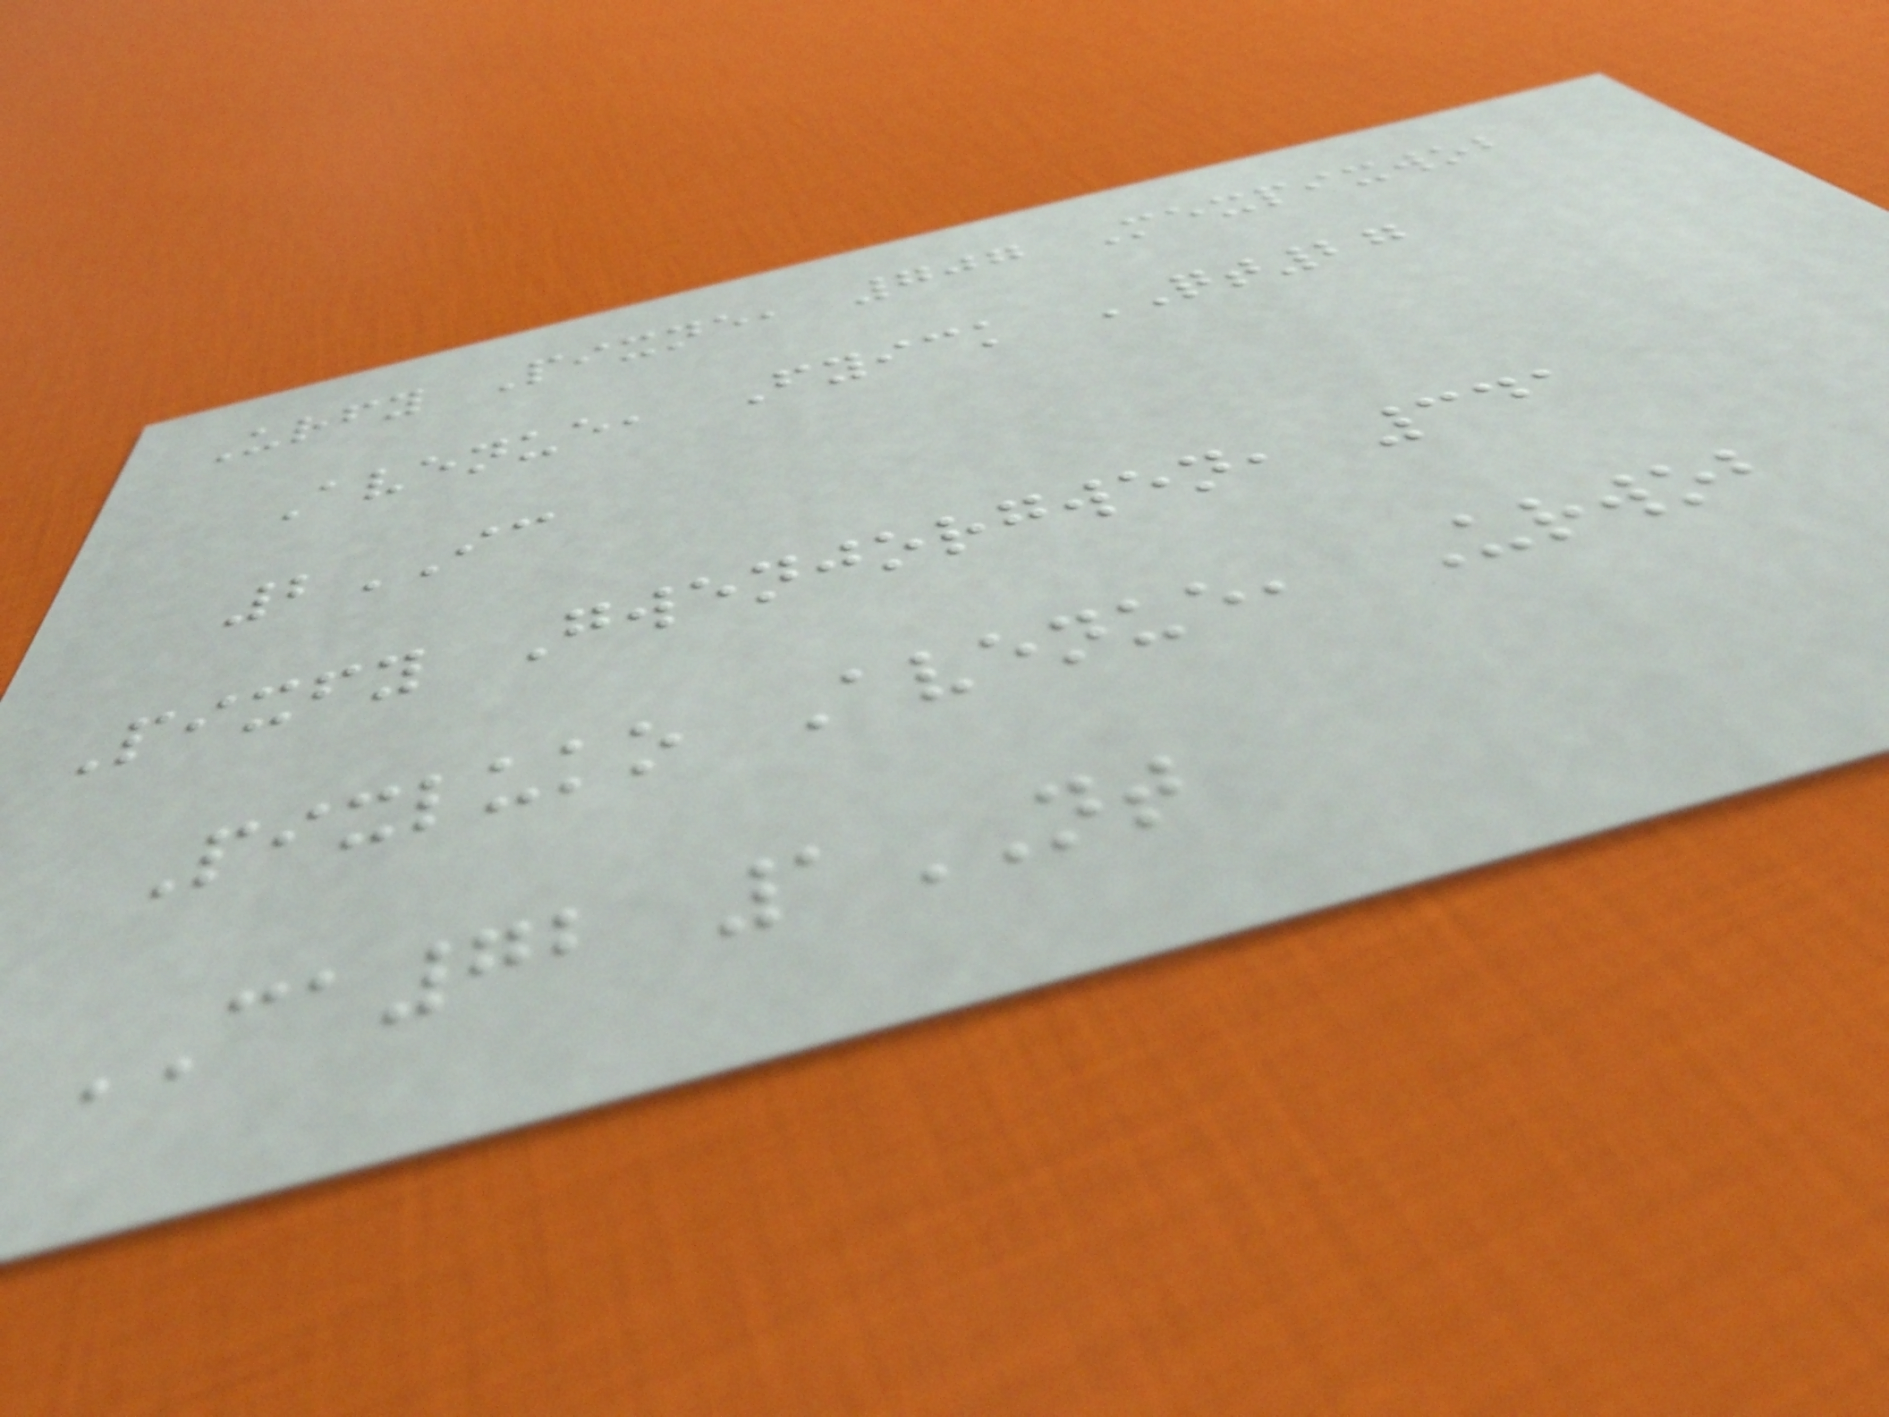Urfy Pixne, 707 Mexpixwob
Avenue, Fyick QT27
2IC
Pixfy Gwenjorgwen, 341
Pixluko Avenue, Urwob
CA72 1NT
